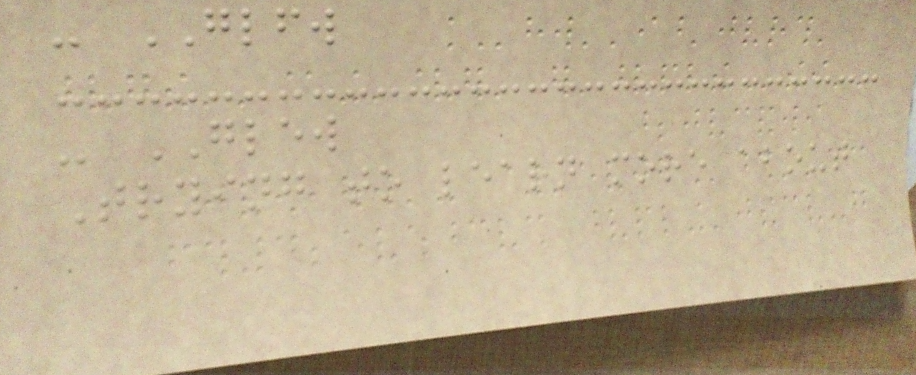- GLFW
- GLEW
Trying to learn more about
